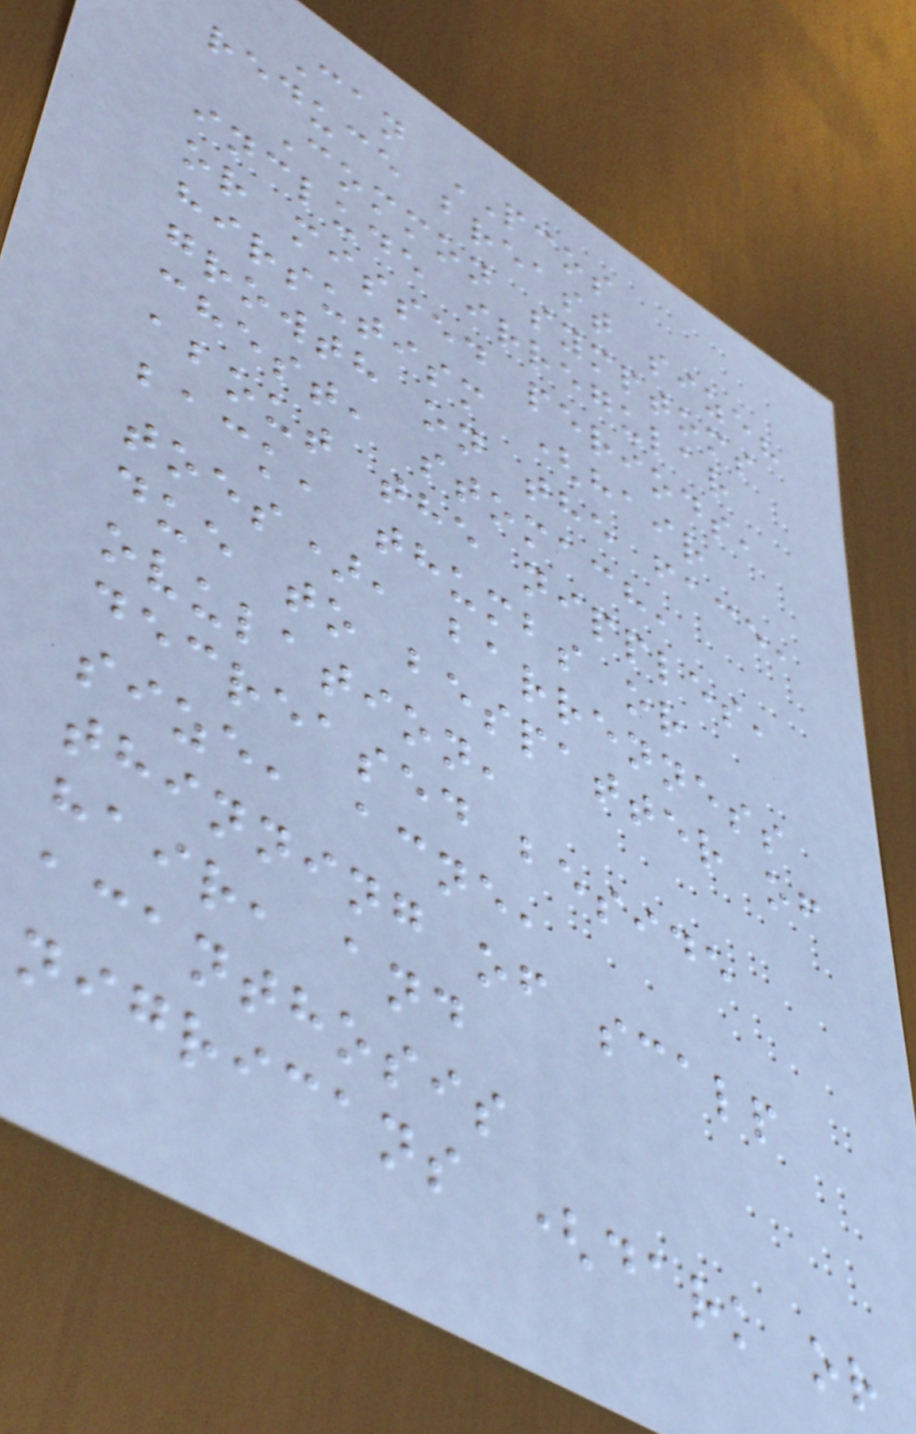Can PCOS
reduce breast size?
Common symptoms
include irregular
or missed periods,
hirsutism (hair
growth on the face,
chest, stomach,
about the nipples,
back, thumbs or
toes), barrenness
due to bespatter of
ovulation,
decreased beside
size, acne,
thinning of scalp
hair, and
acanthosis
nigricans (dark or
